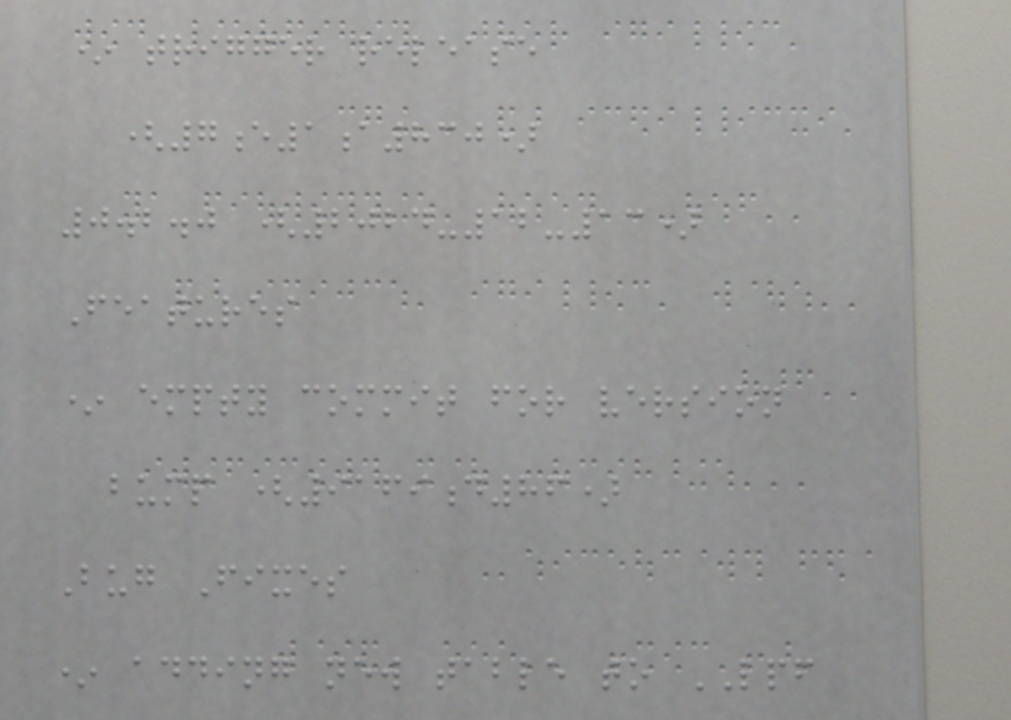* trigger release
(7e1a830)
0.2.0 (2024-12-13)
Features
* empty commit for version
bump (9169d86)
Bug Fixes
* adding new table to LPF
